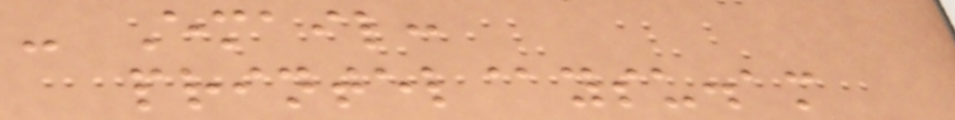- Email:
printel@ysu.am
